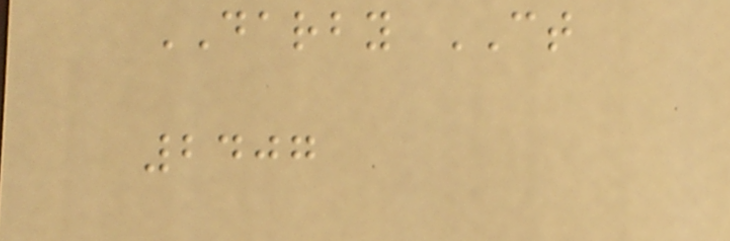DARBY CT
2407
